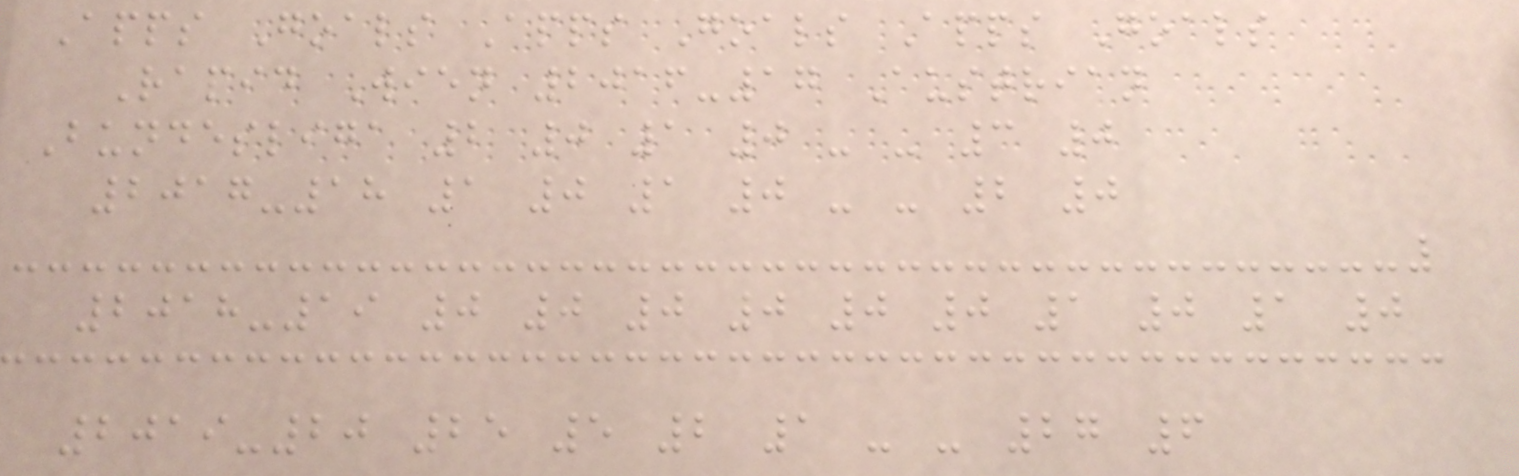Apps Goals Apps Goals Apps Goals
Rapid Wien 2016-17 Austrian
Bundesliga 2 0 1 0 - - 3 0
2017-18 1 0 1 0 - - 2 0
2018-19 0 0 0 0 0 0 1 0 1 0
2019-20 25 5 2 1 - - 27 6
